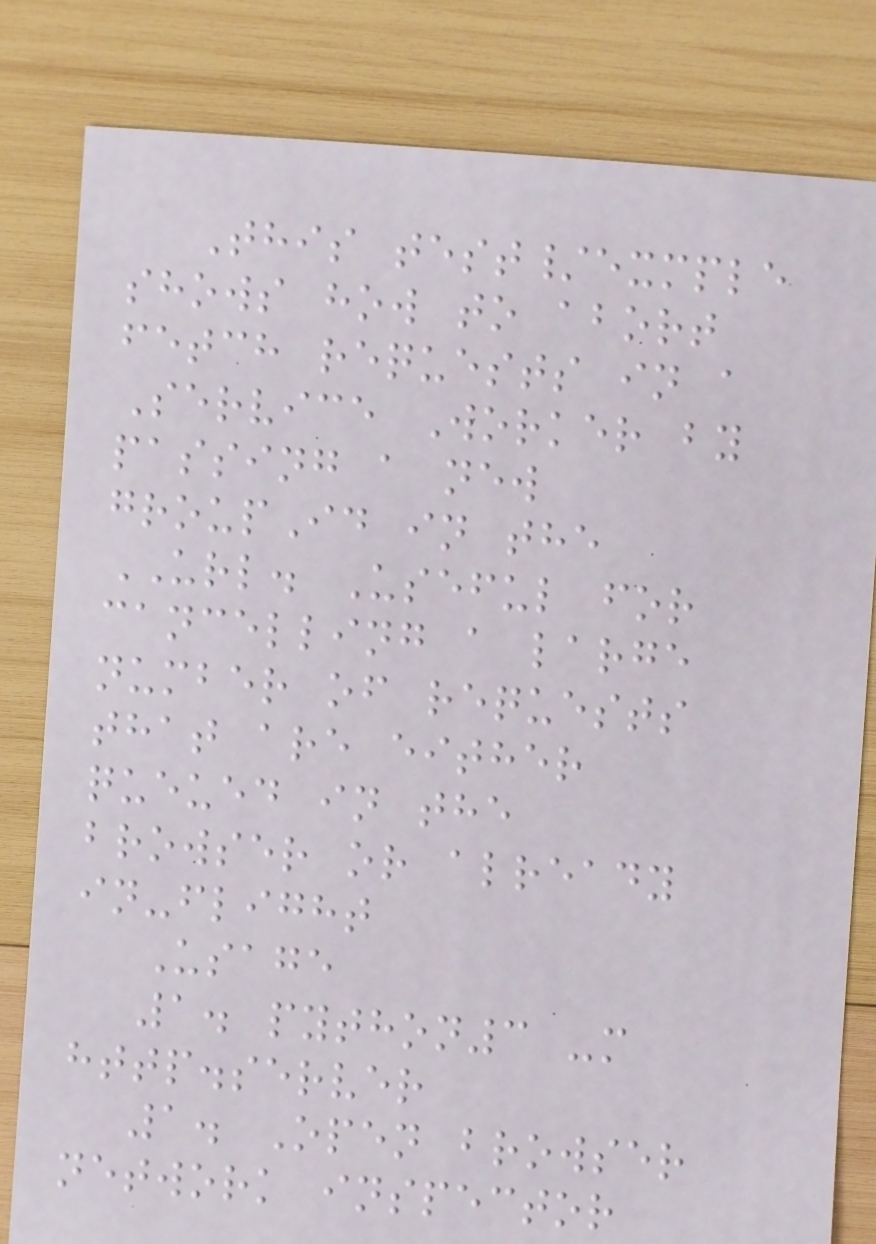This test/exmple
shows how to abort
fetch requests in a
Service Worker by
passing a new
groupId in the
URL. Useful for
cancelling a large
number of requests
that are either
queued in the
browser or already
in-flight
Usage
1. python3 -m
http.server
1. Open browser
network inspector
